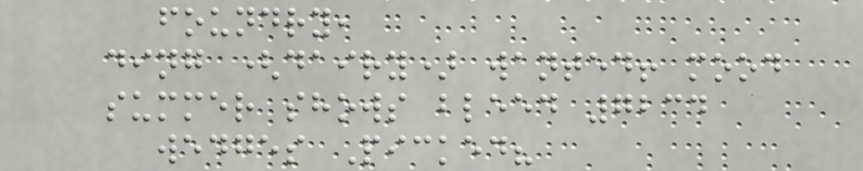foundry,
ding (dairy) wanted! mood
summer shows bleed 7234
wedges Picked?
